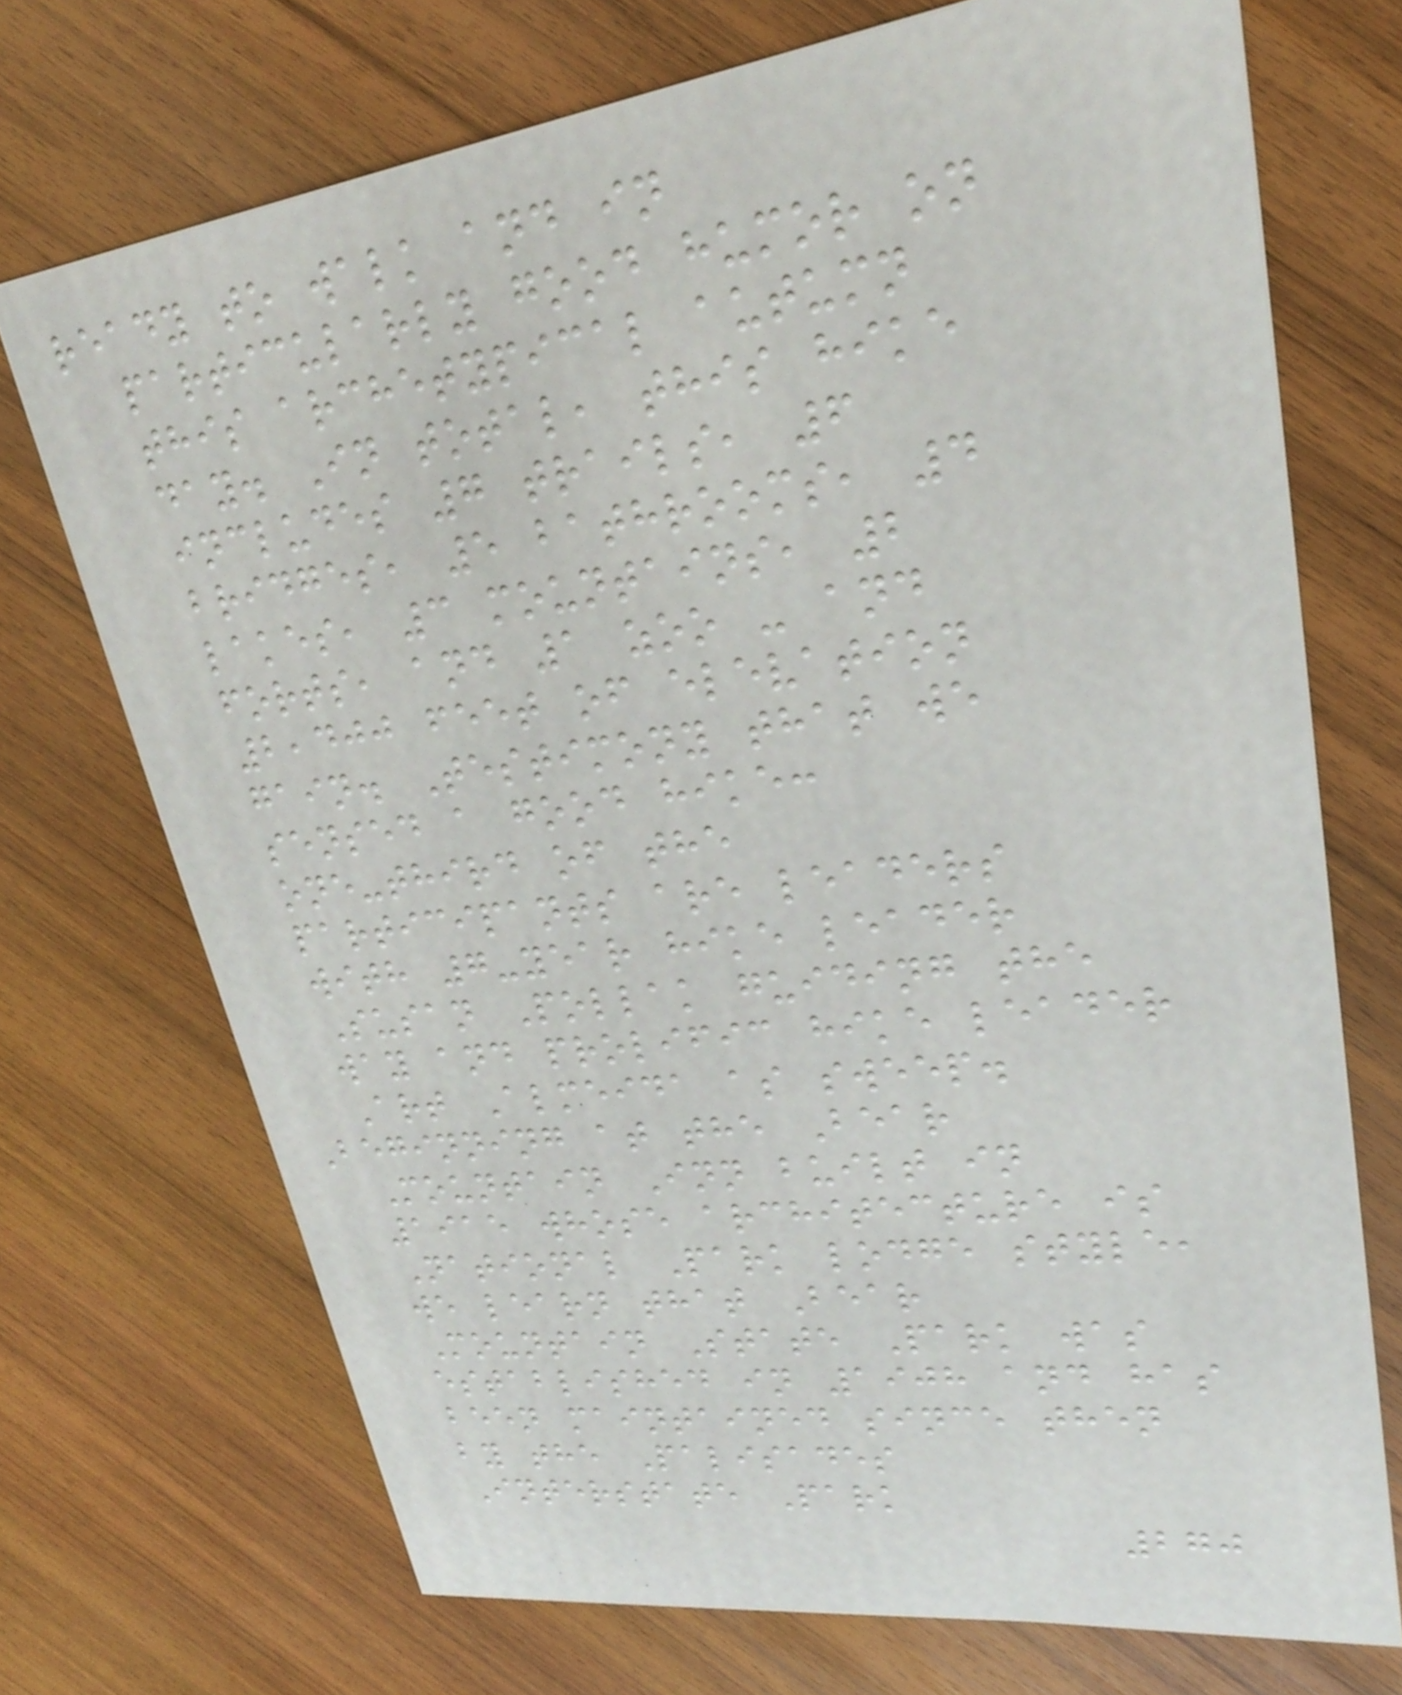ready to walk and in
particularly good humor on
this archetypical autumn
day. In total, this hike
includes 7 trails, 6
bridges, 5 bathrooms, 4
lakes, 3 mountains, 2
forts, and 1 zoo - and
2,400 feet of elevation
gain. Testimony that we
sensed a good hike:
one-third of the
participants are leaders
with 7-year hike leader
Susan Pollak guiding the
way and prolific hike leader
Art Almeida as sweep.
Beginning at the Bear
Mountain Inn built in
1915 whose architecture is
National Park lodge style,
we learn that Bear
Mountain State Park was
established in 1908 and has
been maintained since then
by the Palisades
Interstate Park
270
